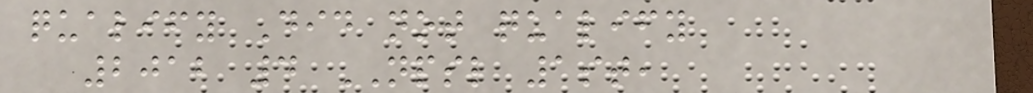qualify Did not qualify
2012 4 NPSL 1st,
